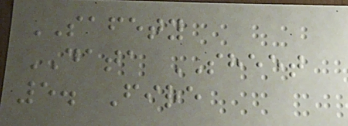SAFETY
DATA SHEET
5. Fire
